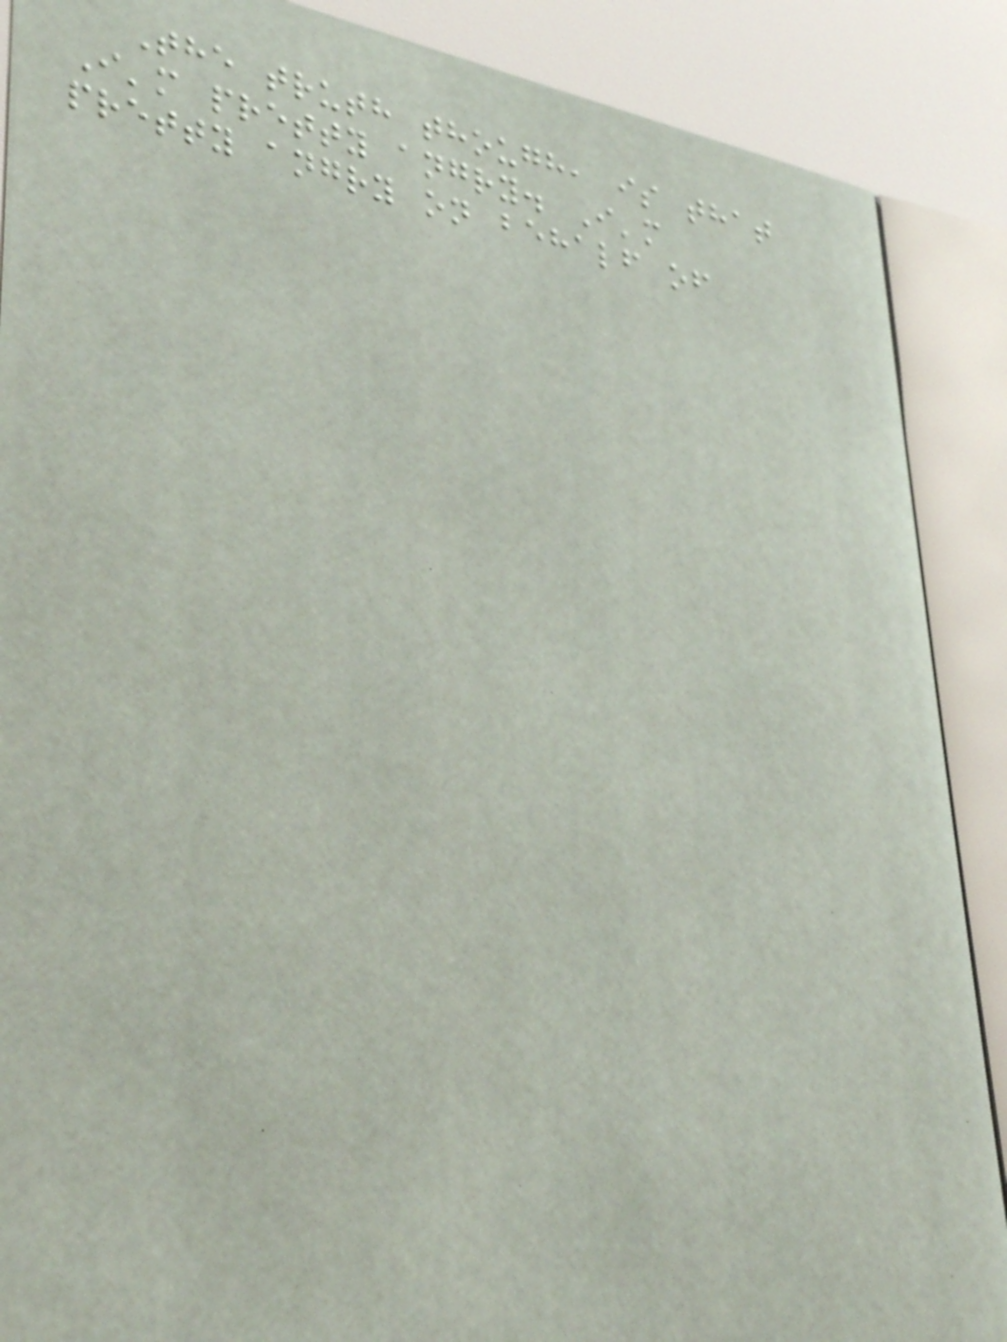The truth though, is that
I'm pretty angry. I'm
pretty angry on behalf of
